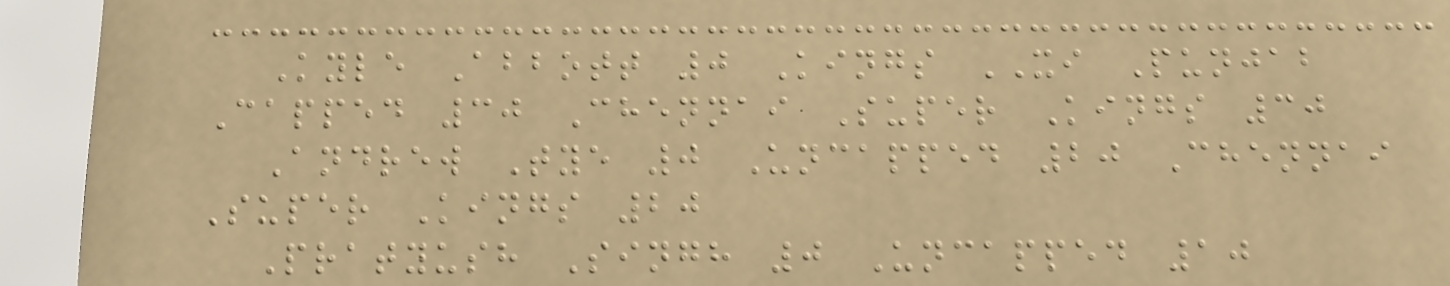Kyle Abbott 0 Kings XI Punjab
Capped 30 Chennai Super Kings 30
Andrew Tye 0 Uncapped 20 Chennai
Super Kings 20
Pratyush Singh 0 Uncapped 10
